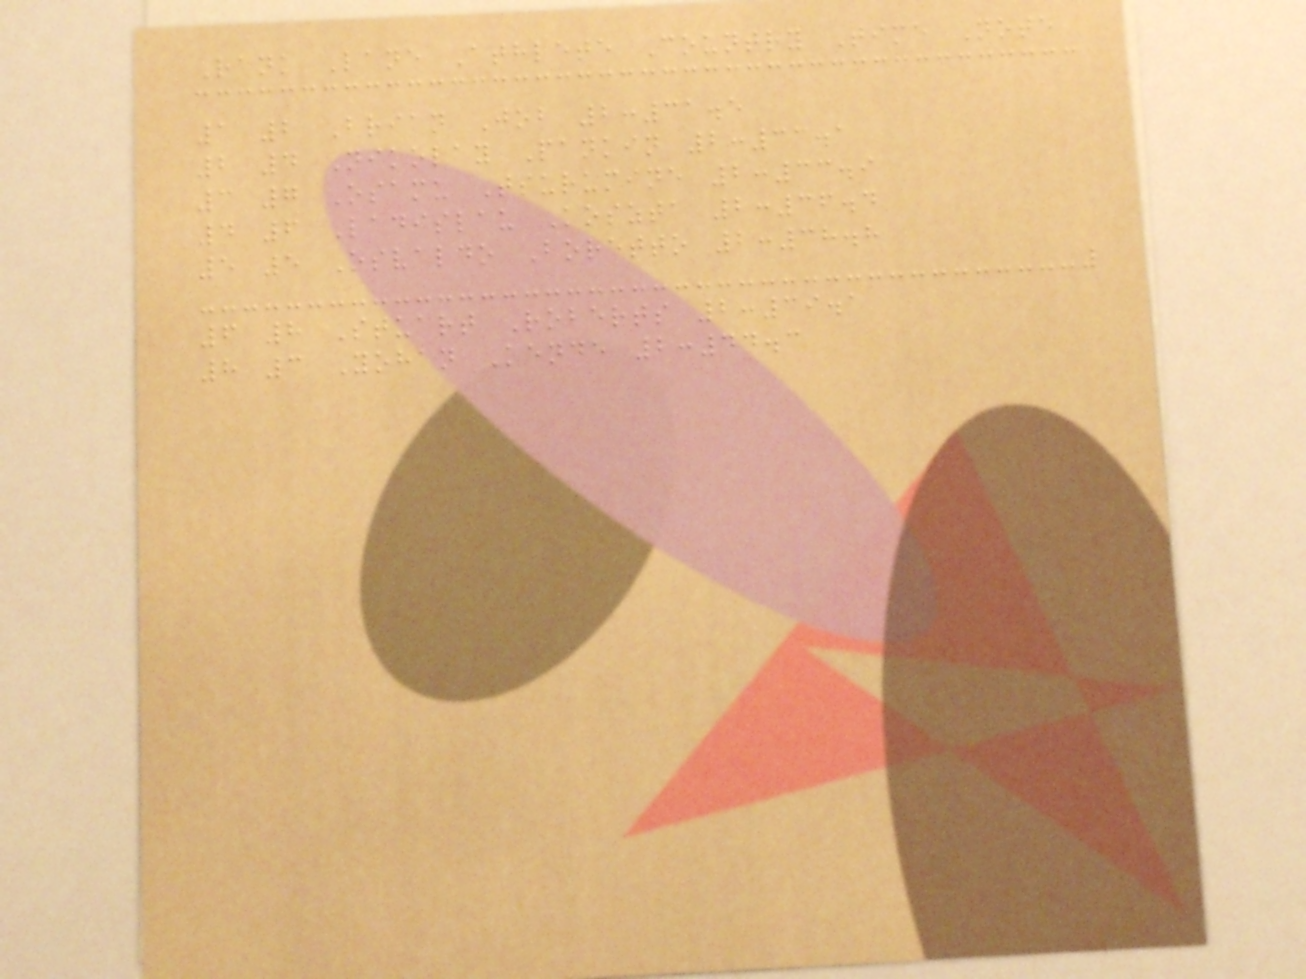Rank Lane Athlete Country Time Note
1 2 Brian Job 2:31.5
2 4 Nikolay Pankin 2:33.1
3 7 Osamu Tsurumine 2:33.9
4 6 Ladislau Koszta 2:36.4
5 5 Osvaldo Boretto 2:38.8
6 8 Stuart Roberts 2:39.1
8 3 Yohan Kende 2:44.3
